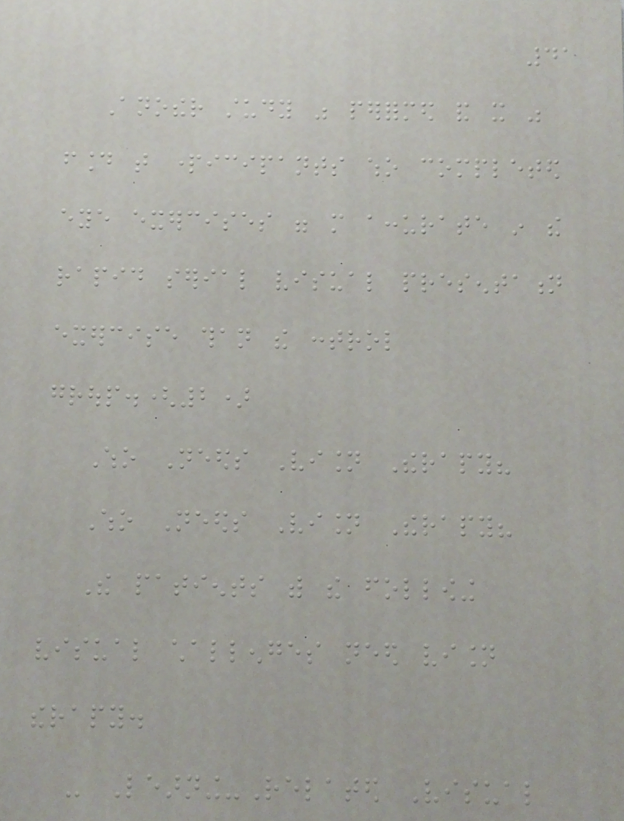41
Another study was performed and it was
found that participants who completed
eye exercises were more accurate in the
rapid serial visual presentation
exercise than the control
group.(2)
Who Needs Vision Therapy?
Who Needs Vision Therapy?
The patients with the following
visual challenges need vision
therapy.
- Learning-Related Visual
